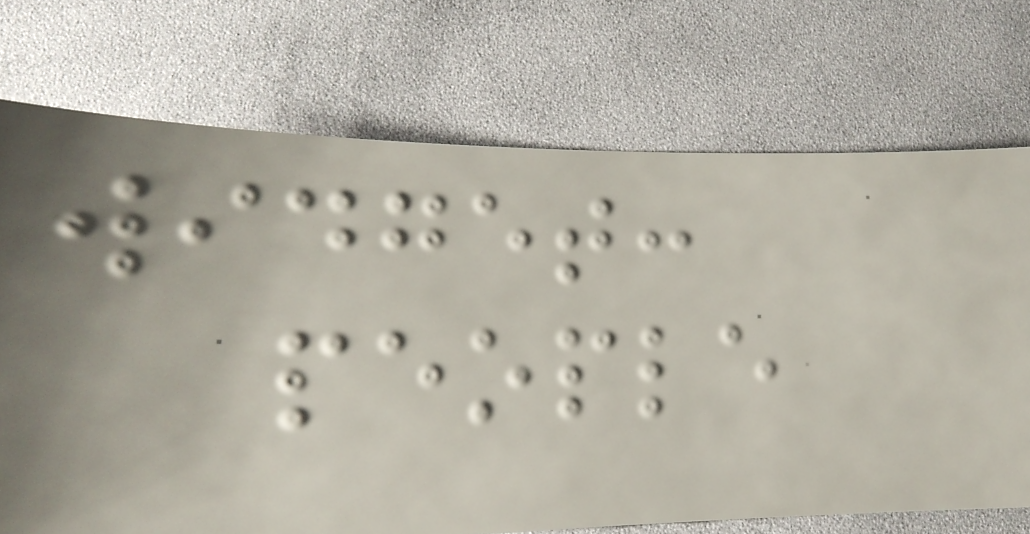widget:
people
